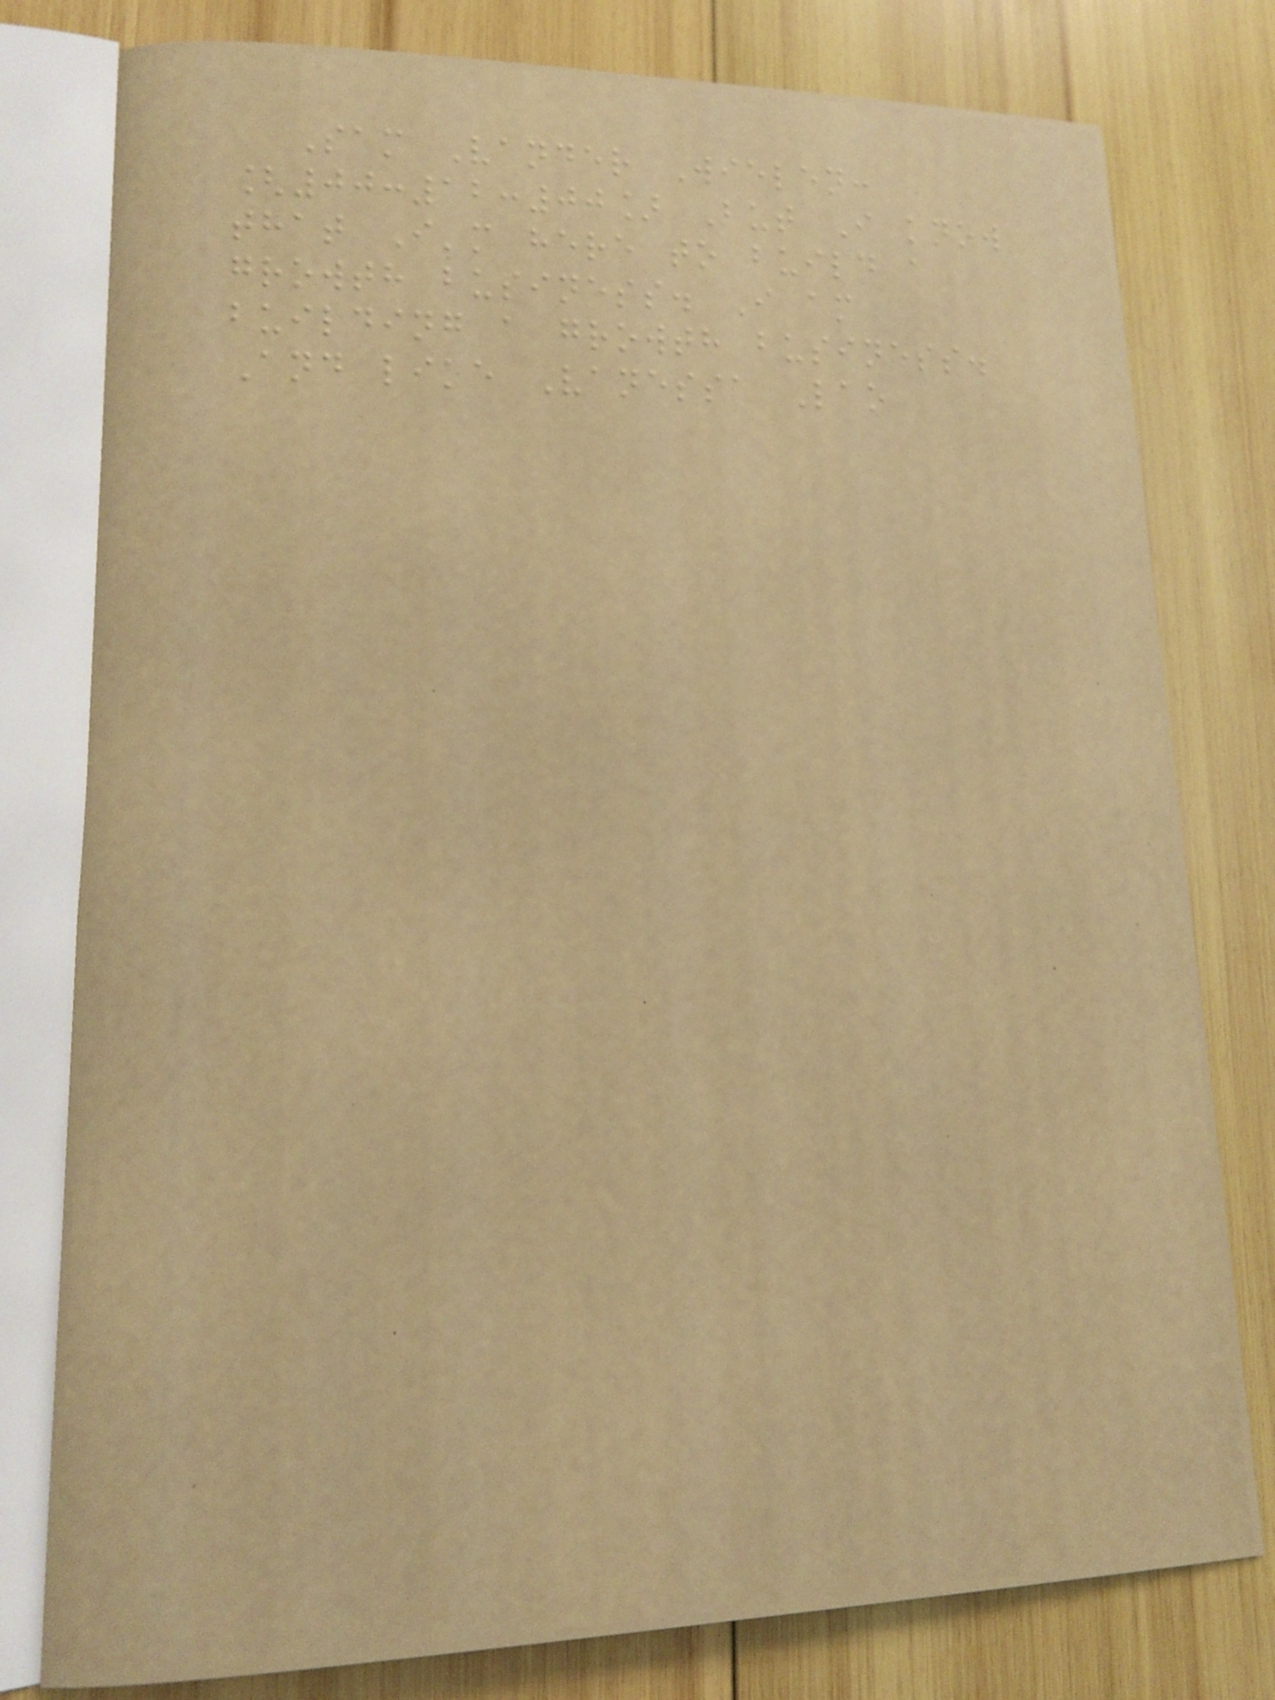Sam Vander Wielen:
[00:12:00] But I know
that I'm here to build a
growth business. I am
building a growth business.
And like Vanessa Lao
